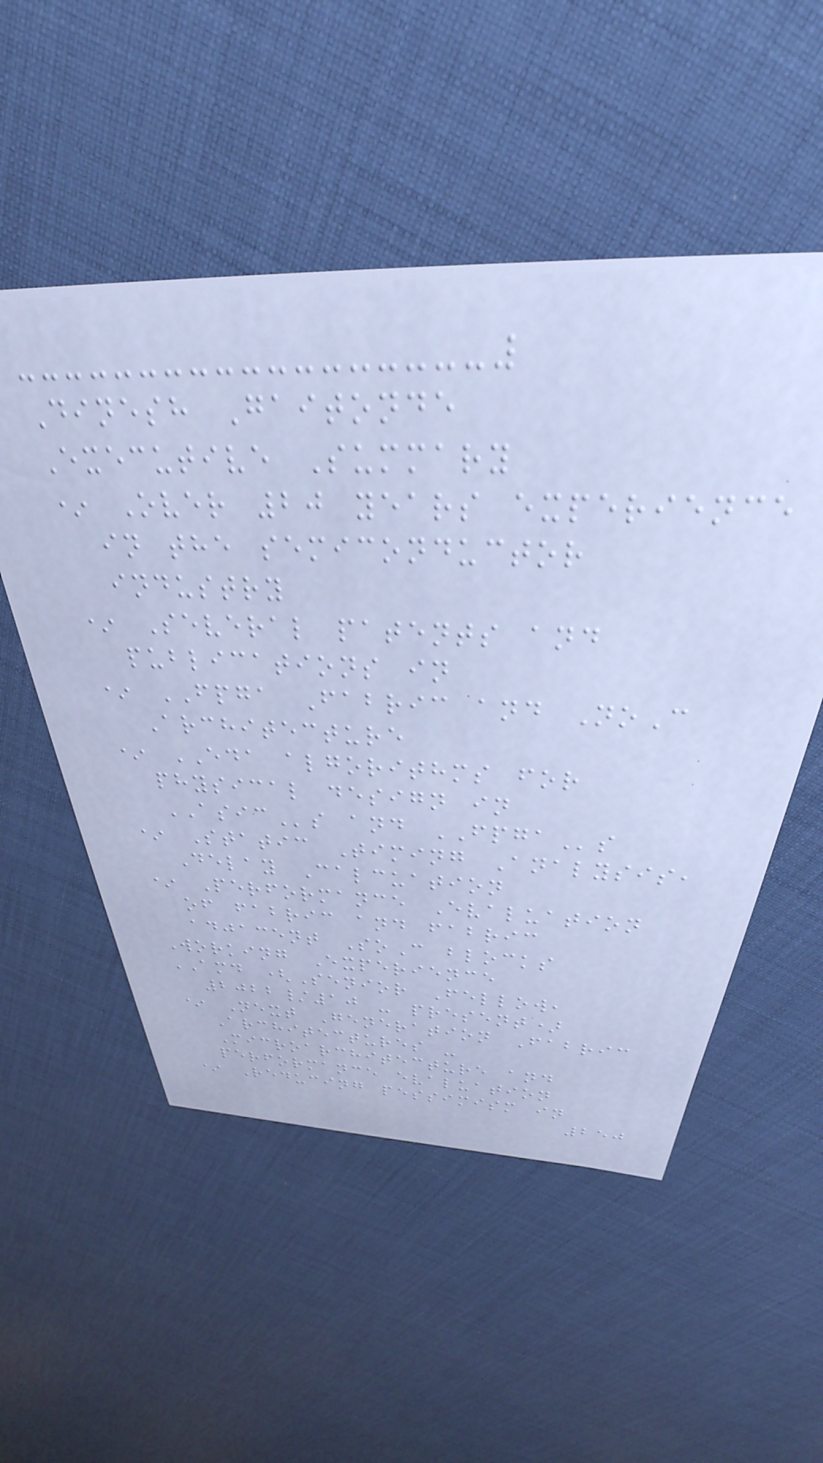Dinesh Gaitonde
Executive Summary
* Over 20 years experience
in the semiconductor
industry
* Several patents and
publications in
* FPGA Fabric and NoC
Architecture
* EDA algorithms for
physical design in
ASICs and FPGAs
* Static Timing Analysis,
Delay Calcuation
* Performance Evaluation
of fabric and fabric
adjacent SoC blocks
Working Experience
AMD (Senior Fellow,
2022/10 - present)
* Next Generation Fabric
Architectures -
Microarchitecture and
performance evaluation
* Reducing pessimism in
250
